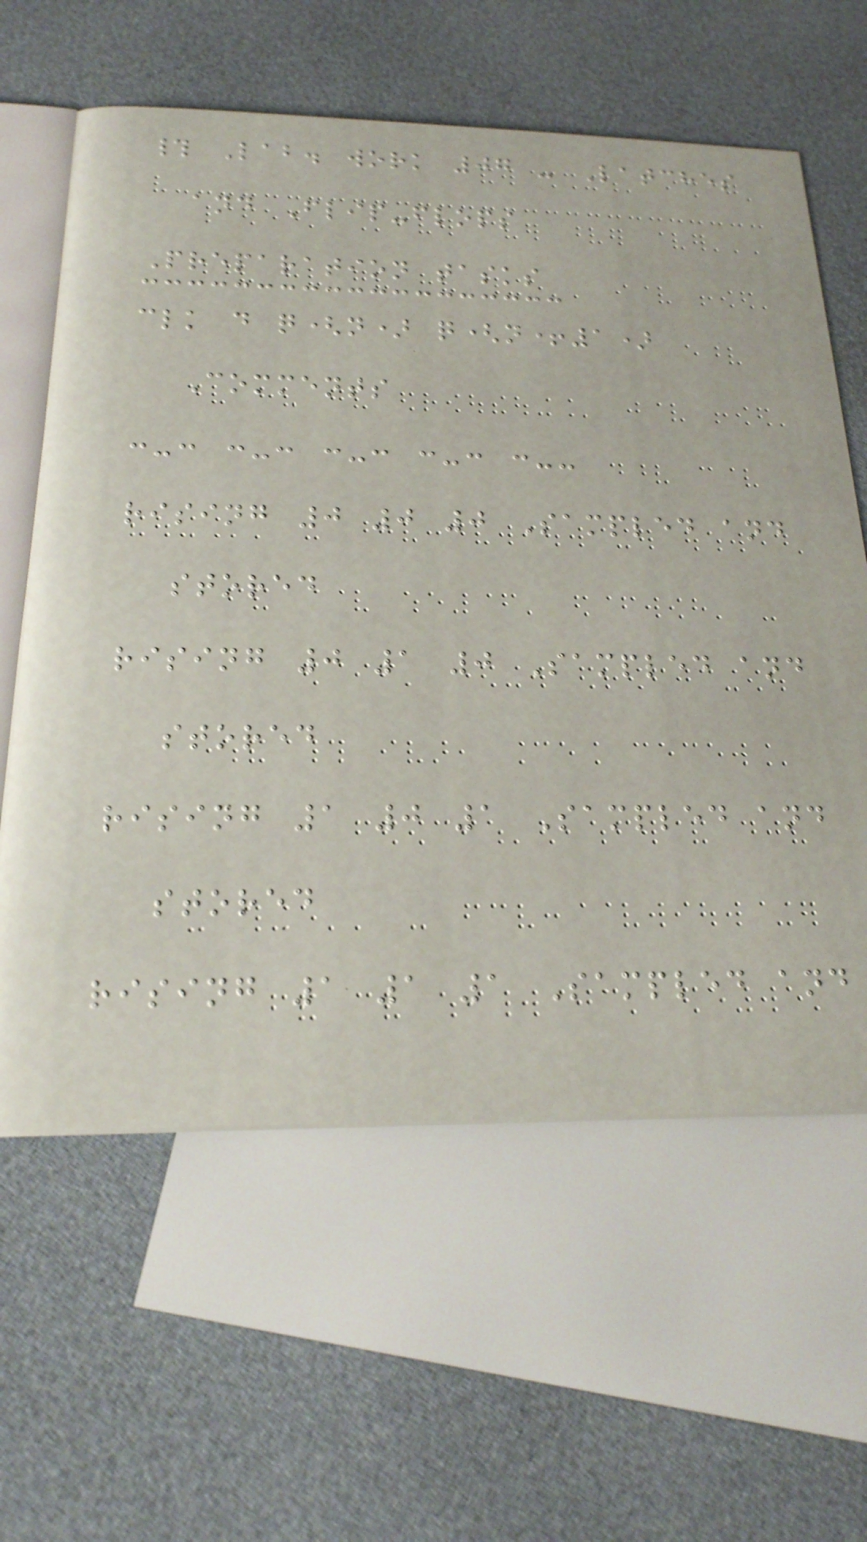# Lab. work 07 - Latches
and Flip-flops
Preparation tasks
clk d q(n) q(n+1)
Comments
:-: :-: :-: :-: :--
rising 0 0 0 Sampled and
stored
rising 0 1 0 Sampled and
stored
rising 1 0 1 Sampled and
stored
rising 1 1 1 Sampled and
